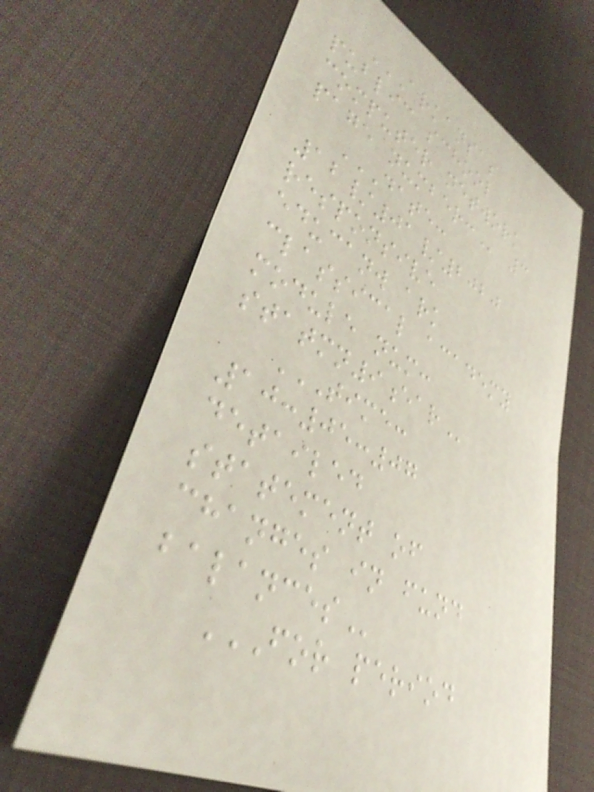ARKANSAS
PUBLIC SCHOOL
COMPUTER NETWORK
PAGE NUMBER: 3
DATE:
12/01/2020
RESPONSIVE
EDUCANW ARK
CLASSICAL ACADEMY
MODULE NUM:
STATMN9EAR
TIME:
10:05:07
DETAILED
STATEMENT OF
CHANGES IN FUND
BALANCES
FOR PERIOD
